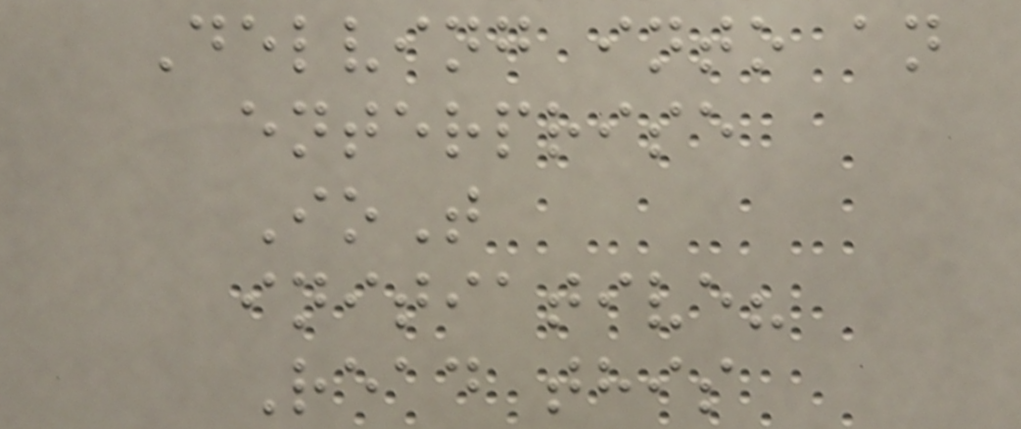Delving into an
enterprise
IoT
initiative?
Read this
